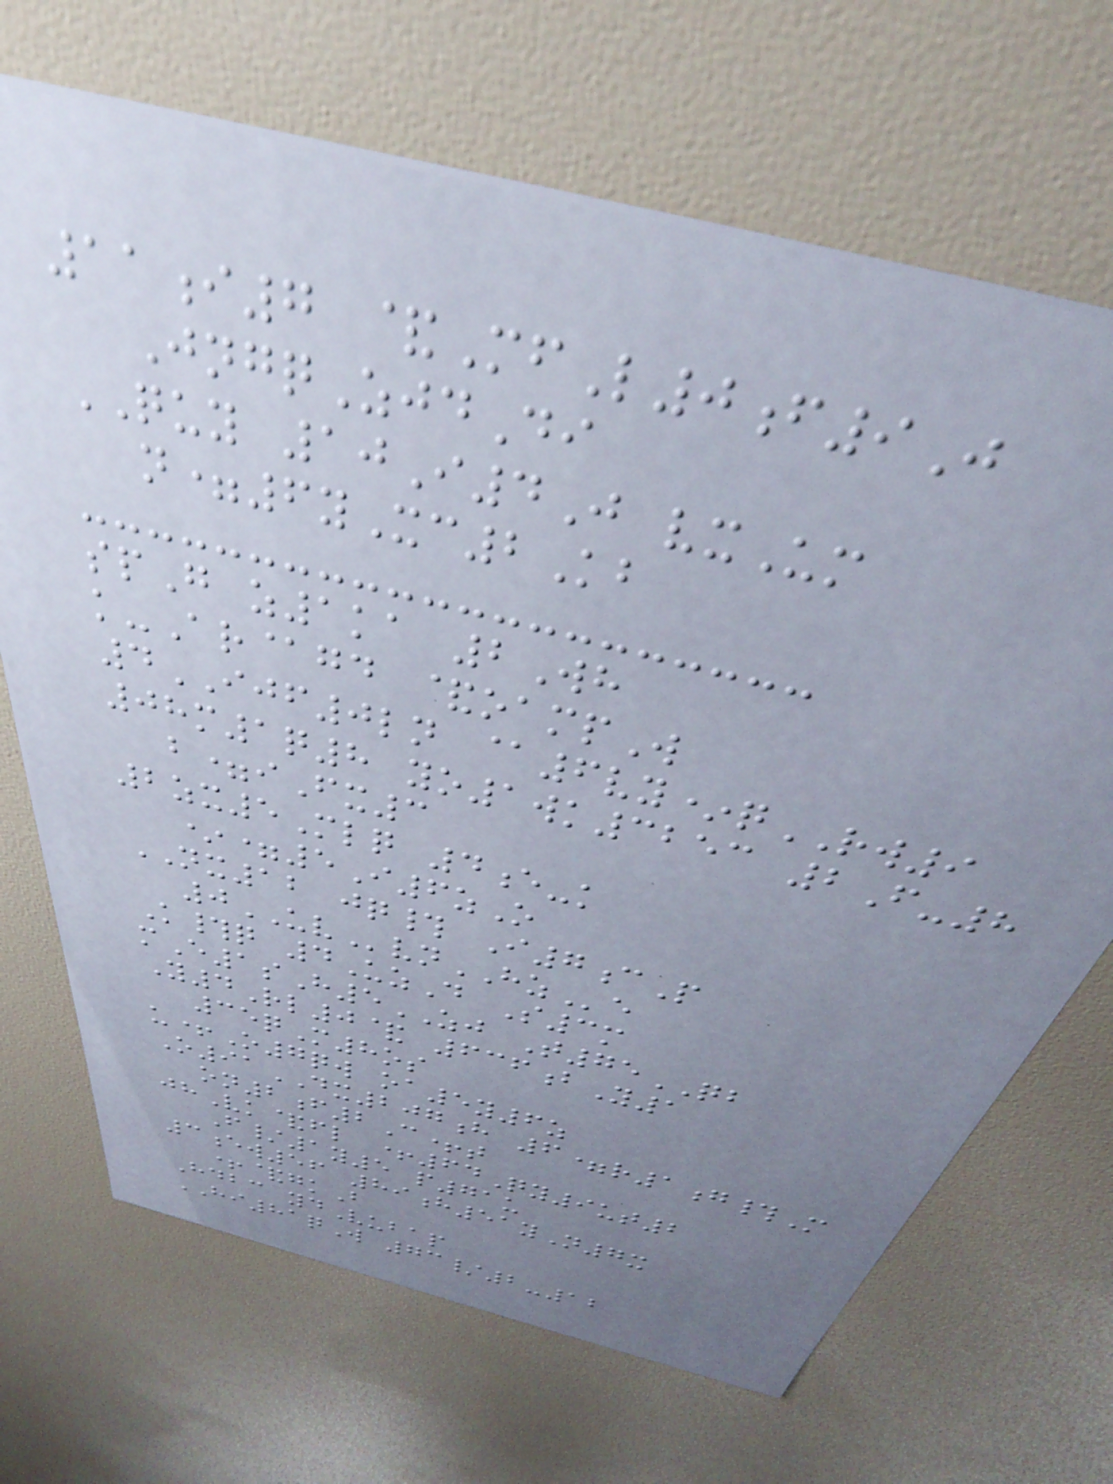11i7 &MfL0f9J
JngqZjdDi
QUY 10I4J vxUm
n=6yXc2Kb
spG z1ka 2Wh
k-Ar@gd &oampW
4IJF0ln @6vy*qRW9
08m1q8 yo1wk3253 2F-8
b=iFx3
2zx5Mlq 4e-k
*=5I6zO
NX12 jq# I7cP
0UVvnHZe
K#q 4UzD S3m
mE1sH5ZJ T75QB
Y4Rl0& 636bY1
35qM8os
u+O7qw oa5y6z
O91DX207h 6=r1g#M
on2f2C+t
jhVk&fl +64Qy9ut2
F/1y5 p71u
3ew56 89h51yN7x
+&gkB
Hdbc ydVubap
HI81qW 73/2-12
